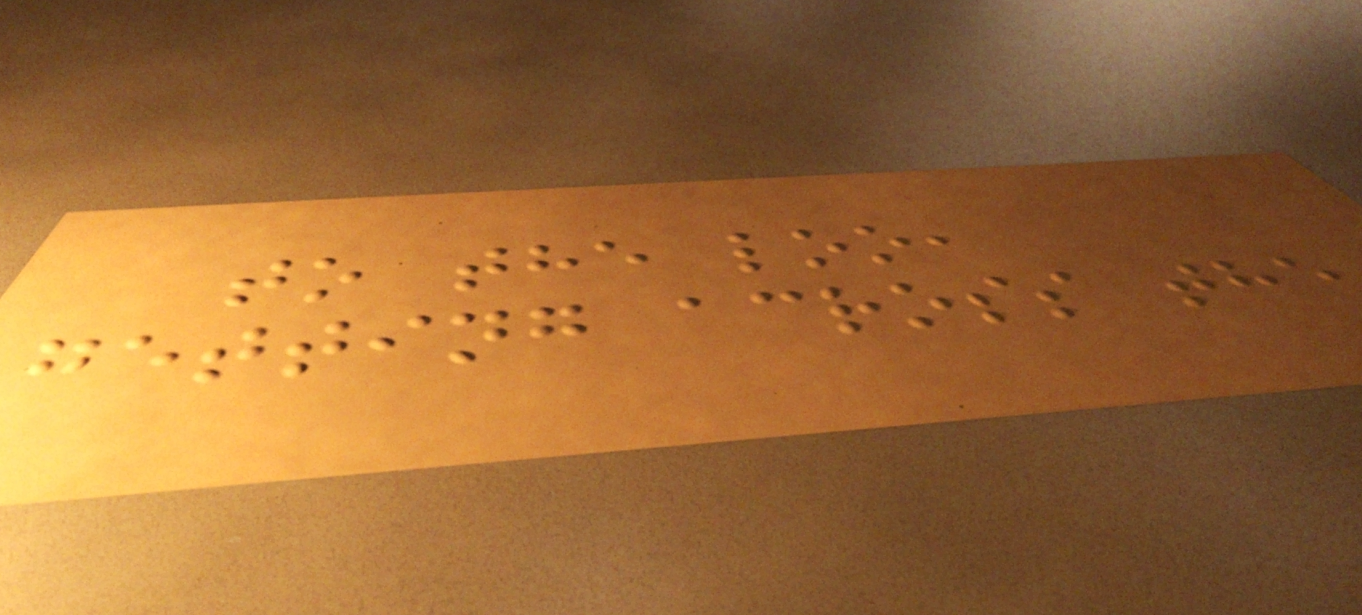to the loo,
getting across the
